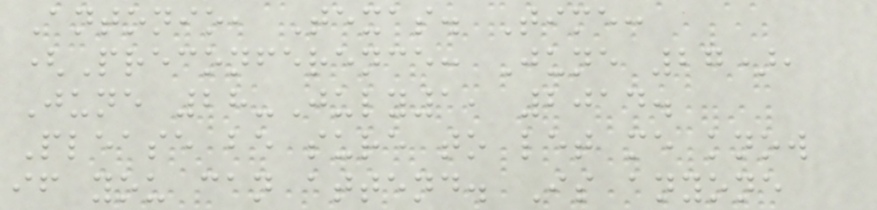Antonio, Texas. Time:
(Preconference: June 27),
June 28-July1, 2014.
Please be sure to let me know
if you can attend. Is anyone
